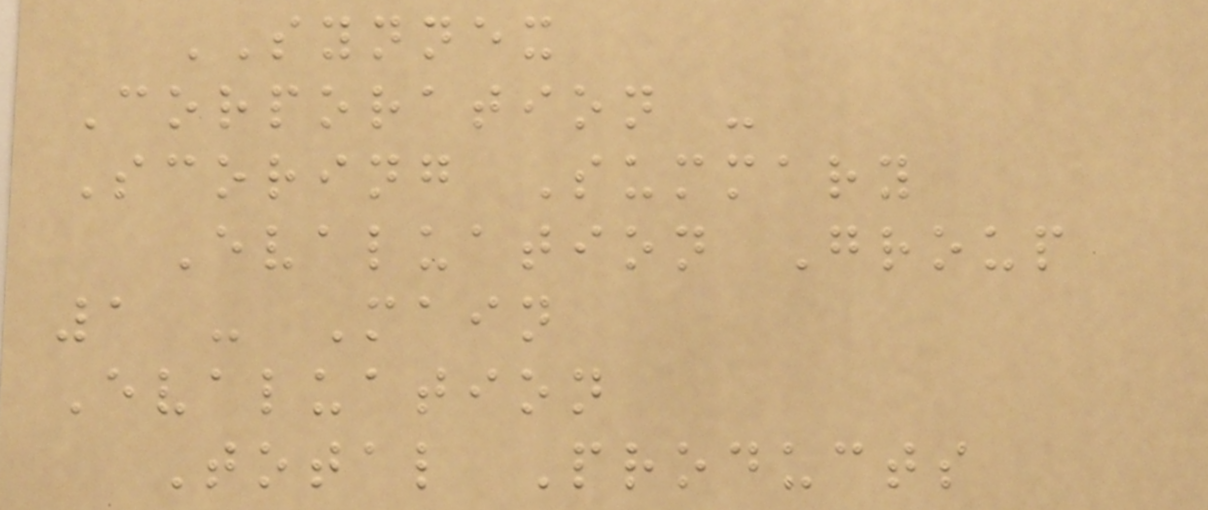SYNNEX
Corporation -
Scoring Summary
Evaluation Group
1 - Main
Evaluation
Total Products
